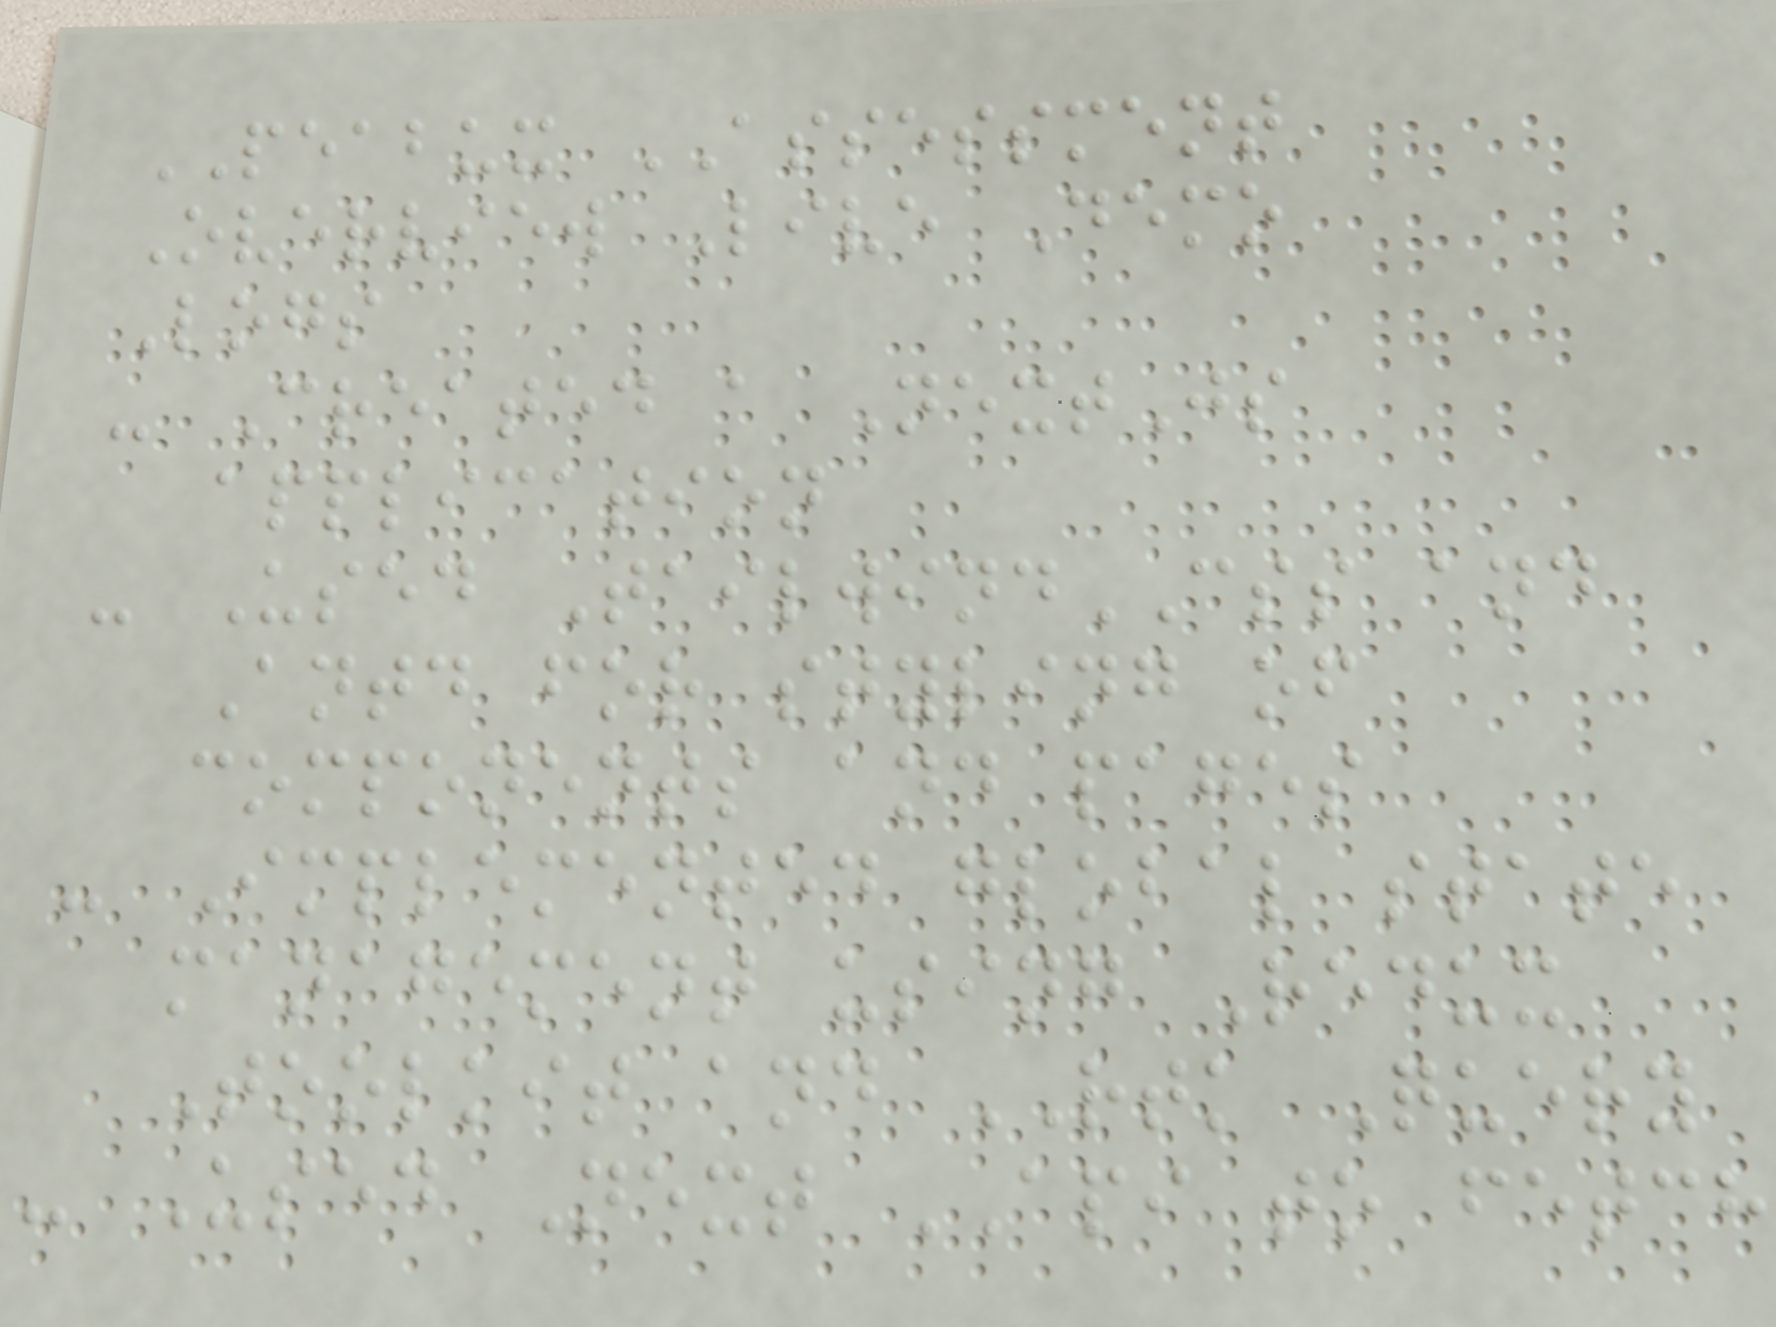PEABUX ASSESSMENT
Overview Live Demo
Logs
- Created a NextJs
application
- Used TailwindCSS and
Antd for styling of
components and pages
- Implemented global state
management using Redux
Toolkit and RTK Query
- Used Next API to fetch
